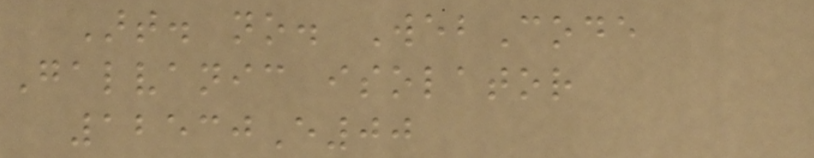Art. no. WebCode
Galvanic isolator
12530E00
